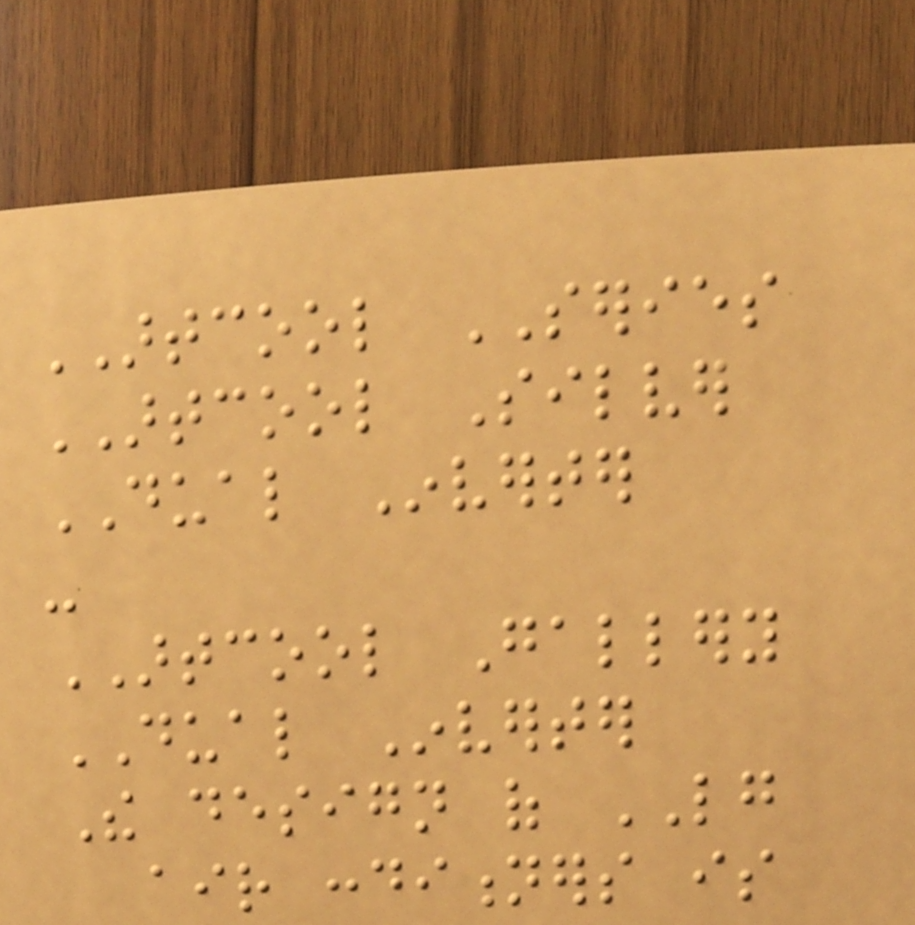ARTCOOL SERIES
ARTCOOL Silver
DUAL Inverter
-
ARTCOOL Gallery
DUAL Inverter
The design of LG
air conditioners is
